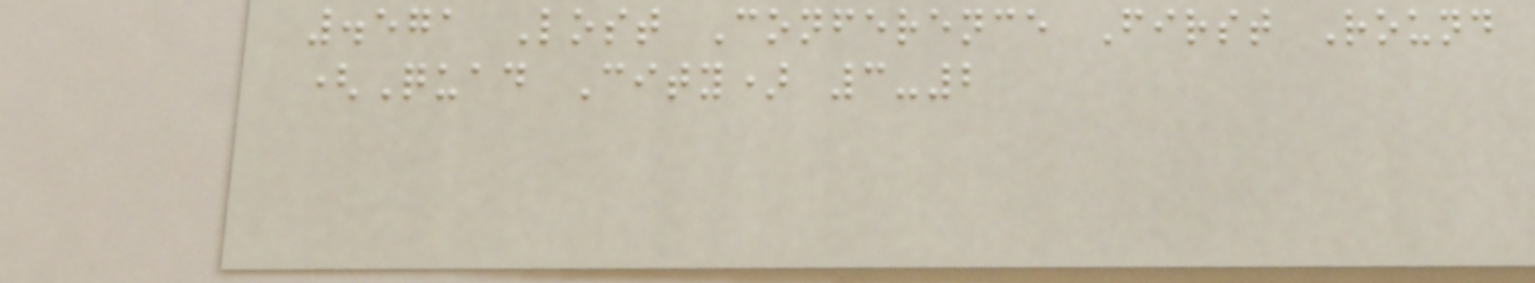.571 Lost Conference First Round
(Quad City) 3-2
